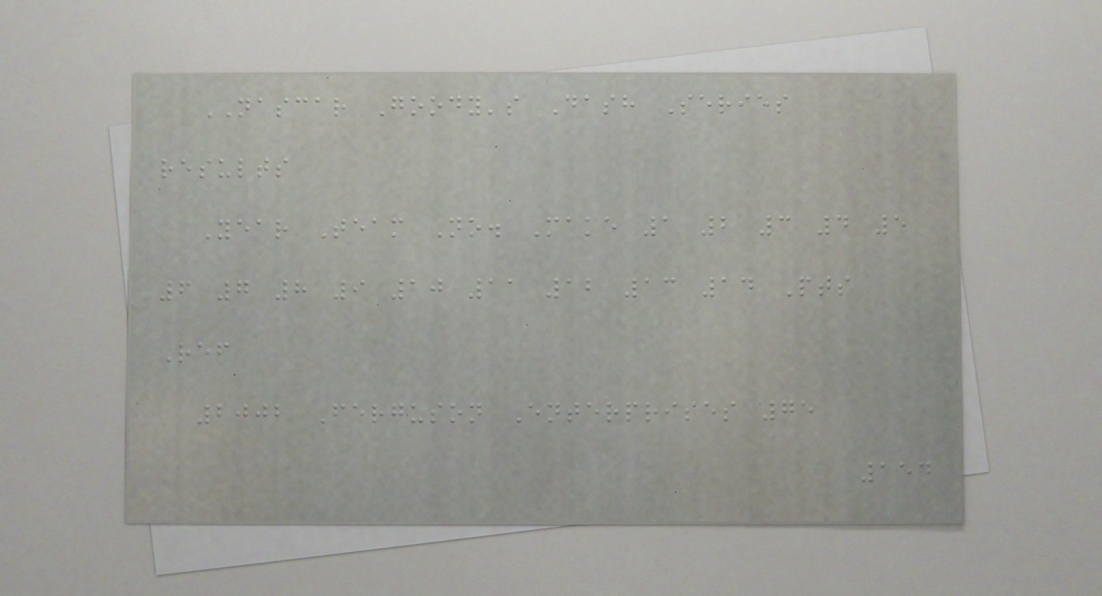NASCAR Goody's Dash Series
results
Year Team No. Make 1 2 3 4 5
6 7 8 9 10 11 12 13 14 Pts
Ref
2002 Ferguson Enterprises 75
154
